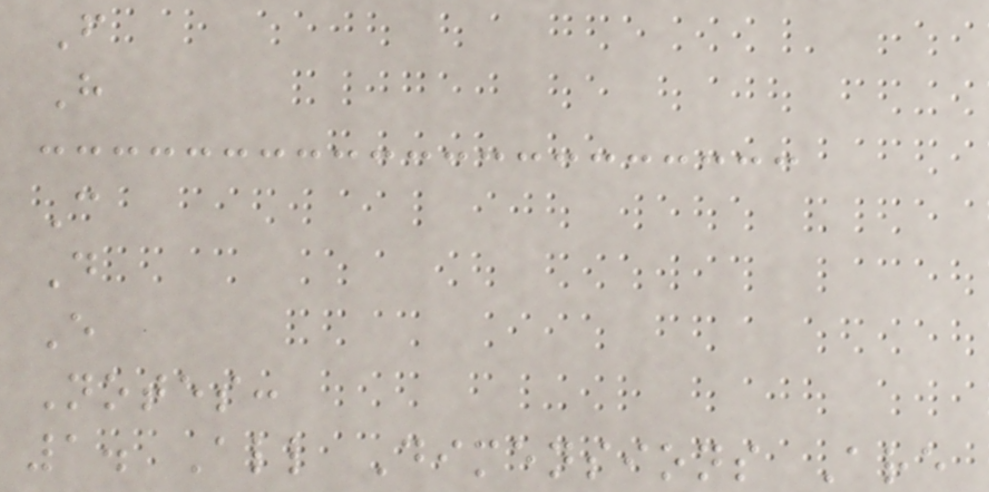F
H
C
D
E
Notes:
1. All Dimensions Are
